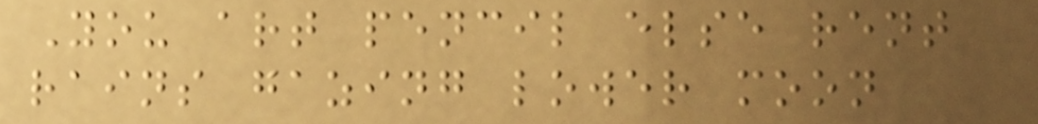You art pencil else rent
rains gazing lower moon
